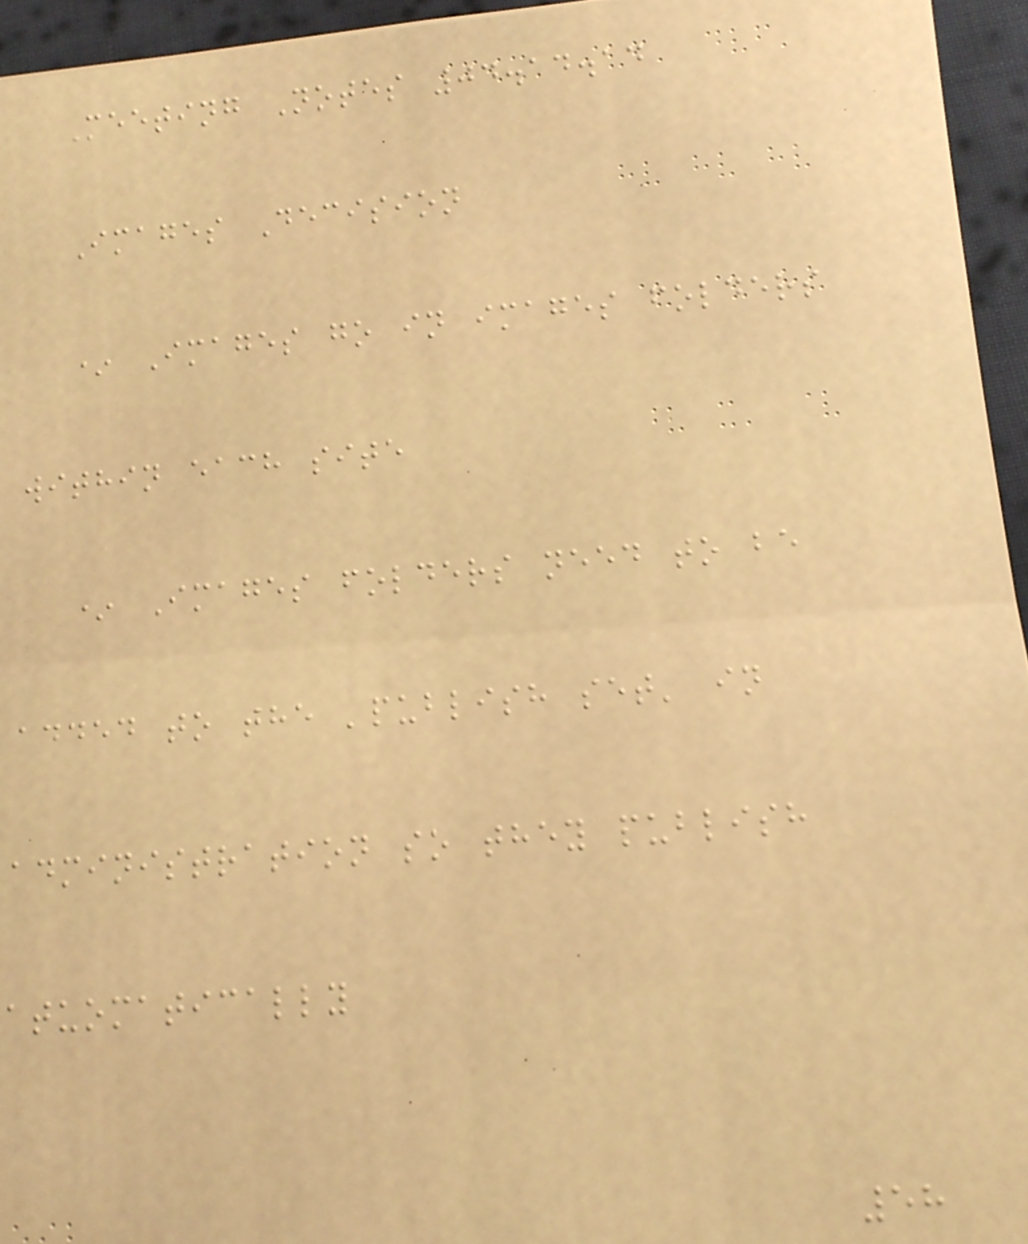Meeting Notes 04.14.14
Images Decision
* Images go in images folders
within each site
* Images folders need to be
added to the 'publish set' in
administration so they publish
atuomatically
58
